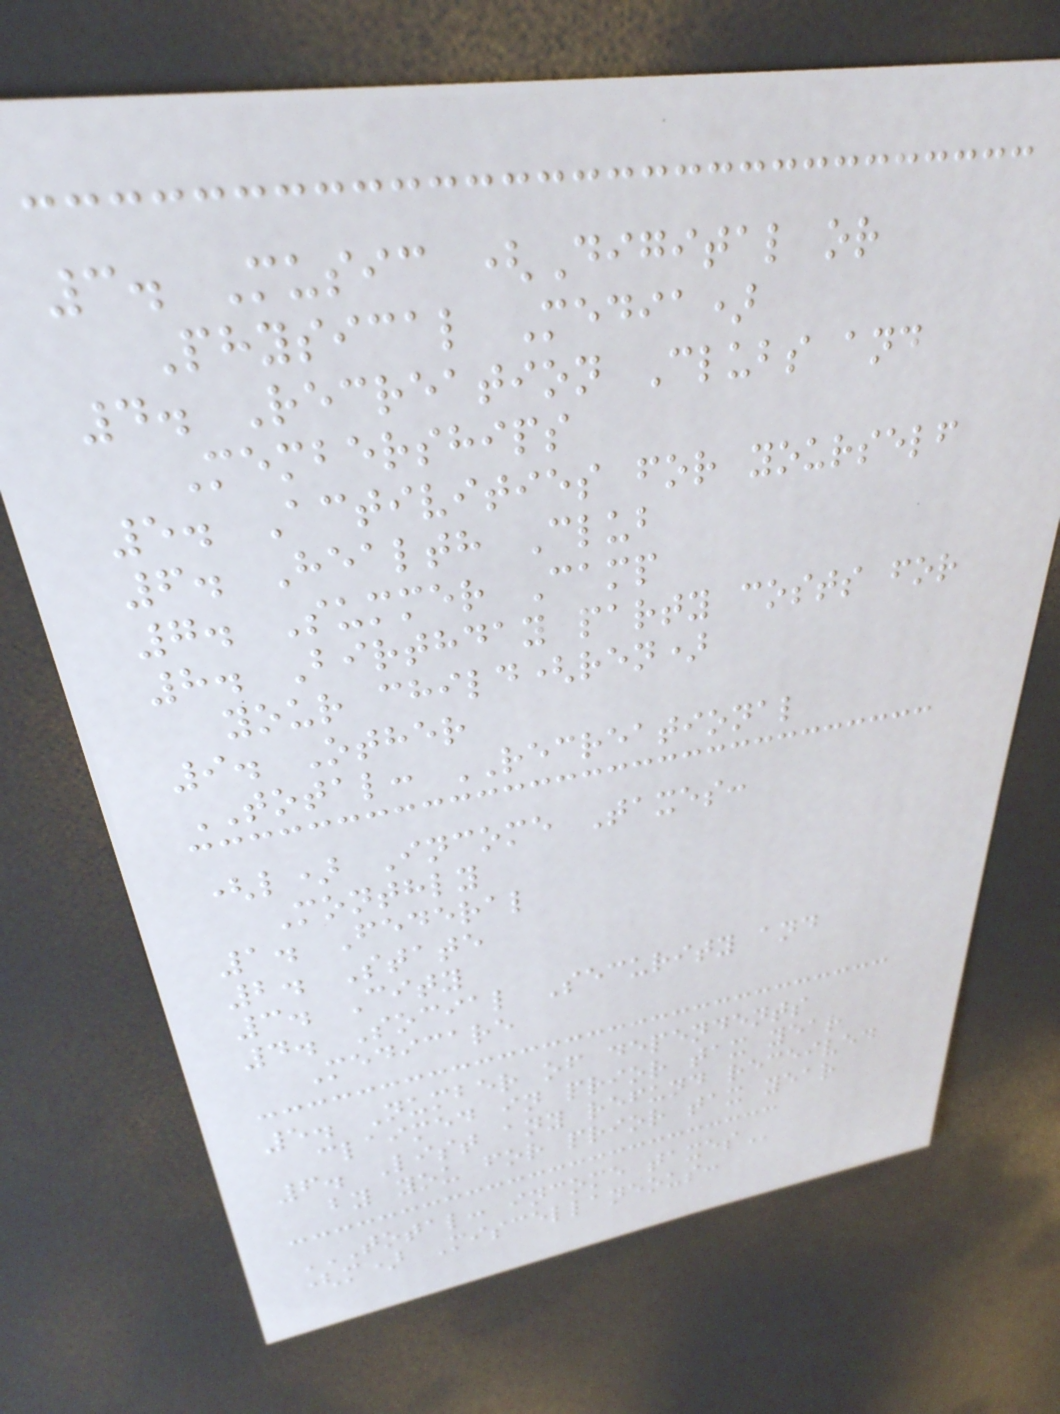3. Music (Digital or
Physical Media)
4. Recreation Clubs and
Memberships
5. Activities for yourself
6. Health Club
7. Summer Camp
8. Birthday party costs for
your child(ren)
9. Other
TOTAL: RECREATIONAL
(l) Income Taxes:
Monthly
1. Federal
2. State
3. City
4. Social Security and
Medicare
5. Number of dependents
claimed in prior tax year
6. List any refund received
by you for prior tax year
TOTAL: INCOME TAXES
(m) Miscellaneous:
